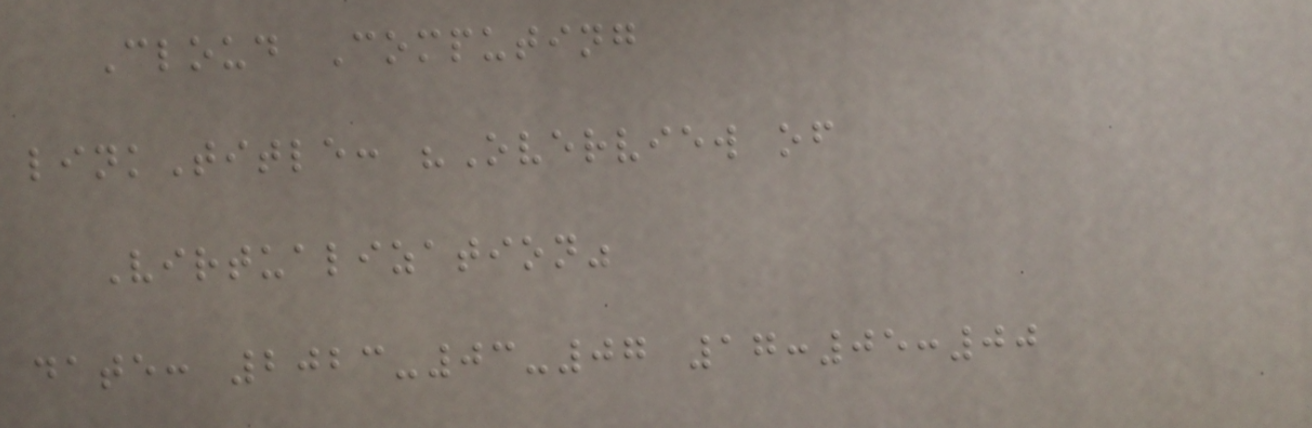Cloud Computing
linkTitle: "Overview of
Virtualization"
date: 2023-03-07 17:05:00
